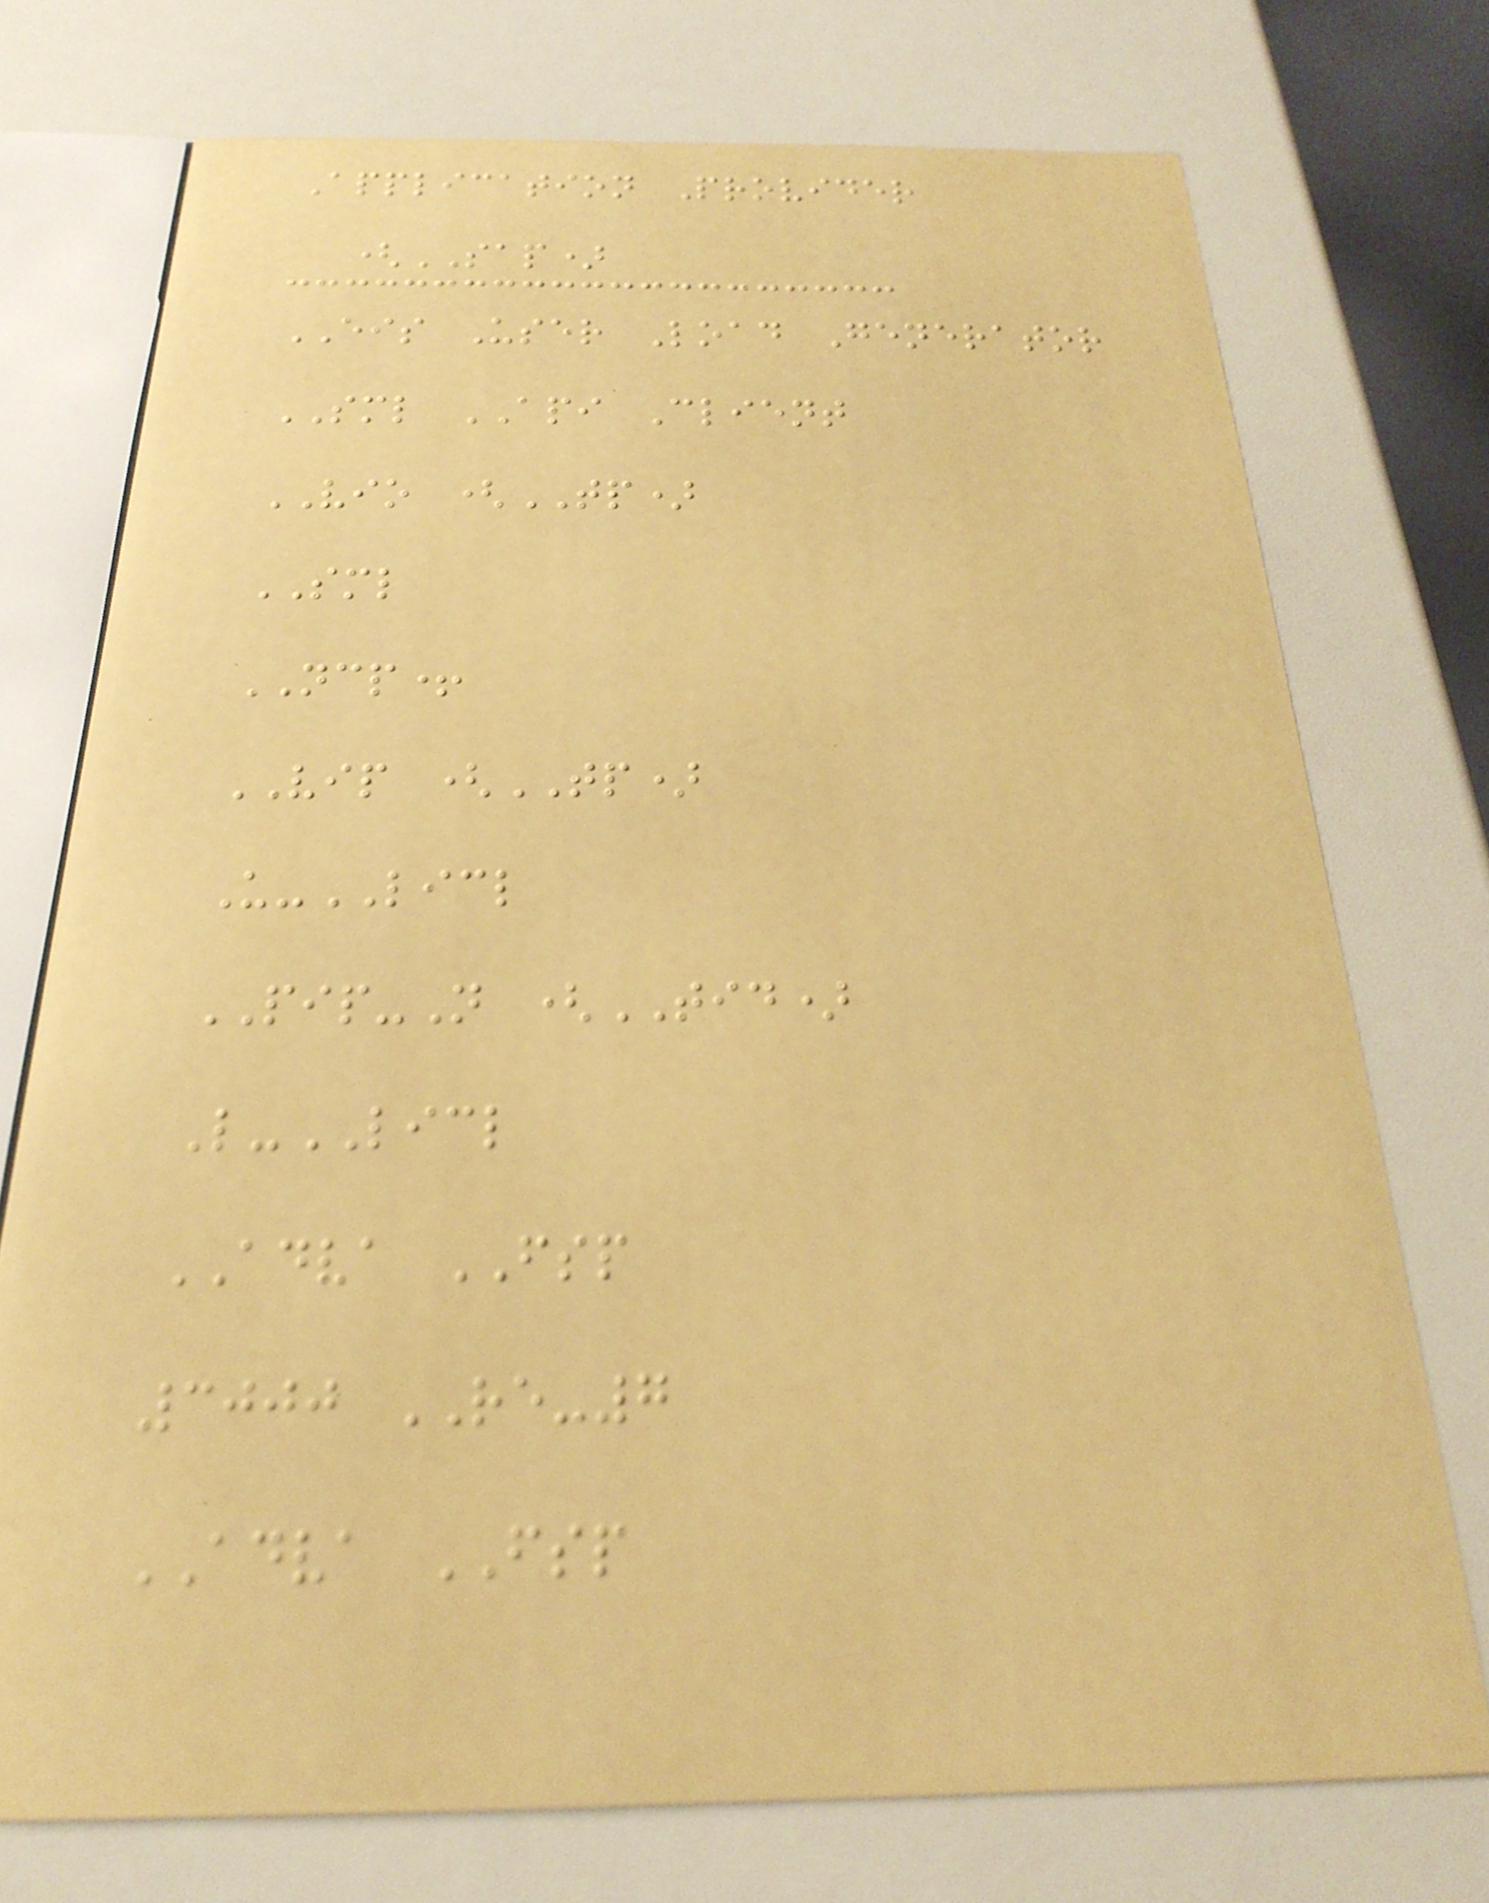Application Provider
(SAP)
EIS User Load Generator
SML API Client
VIO (TP)
SML
NCP+
VIP (TP)
U-LICL
PIP-N (TID)
L-LICL
ADVA FSP
3000 RE-7
ADVA FSP
